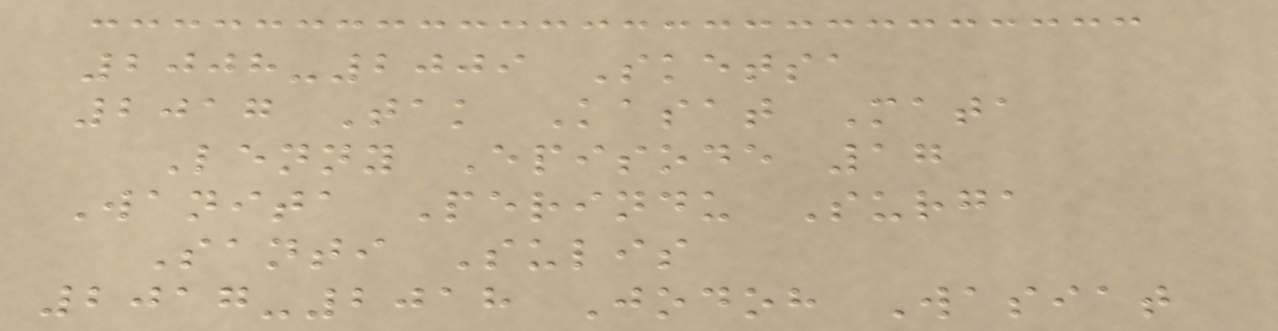2008-2009 Sketsa
2017 Tak Kasat Mata
Lenny Episode 17
Wanita Perindu Surga
Santi Sulis
2017-2018 Jodoh Wasiat
